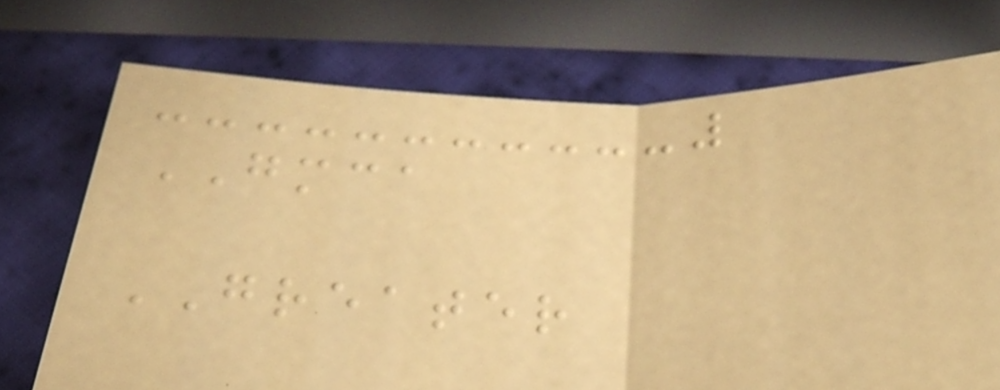GMCA
GREATER
